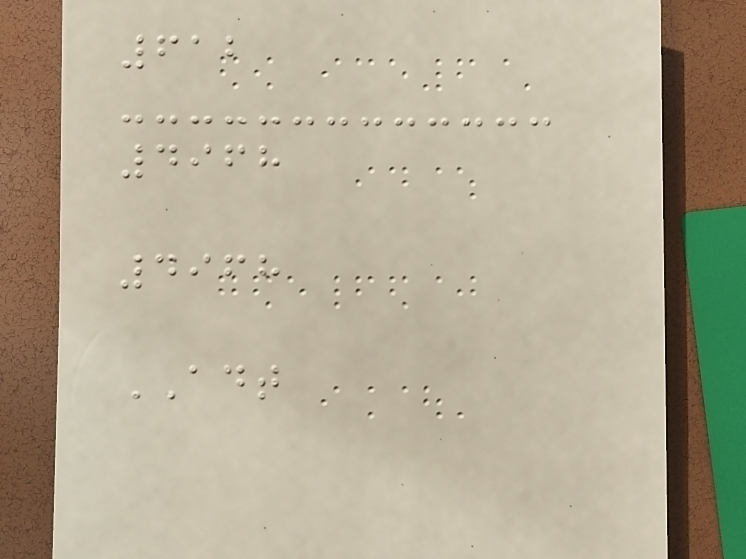612
4968
4968
ADT
